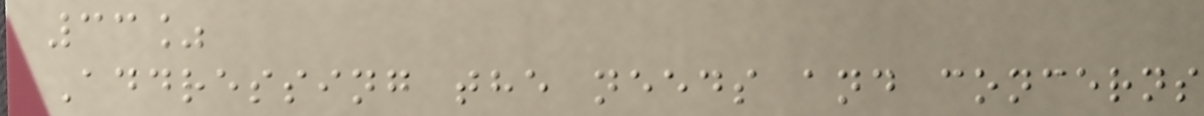33%
Addressing the needs and concerns
